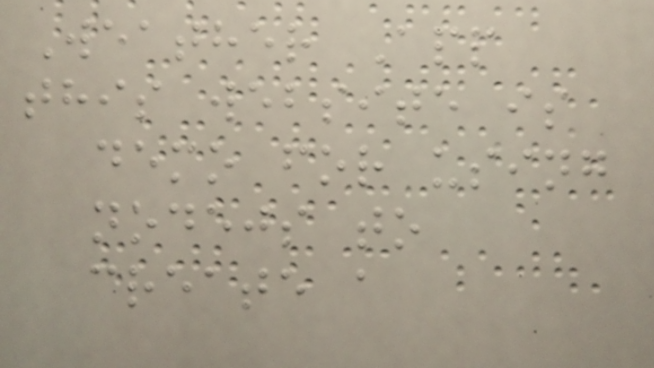Weather App
this website is
demo for using
nodejs to
create a
